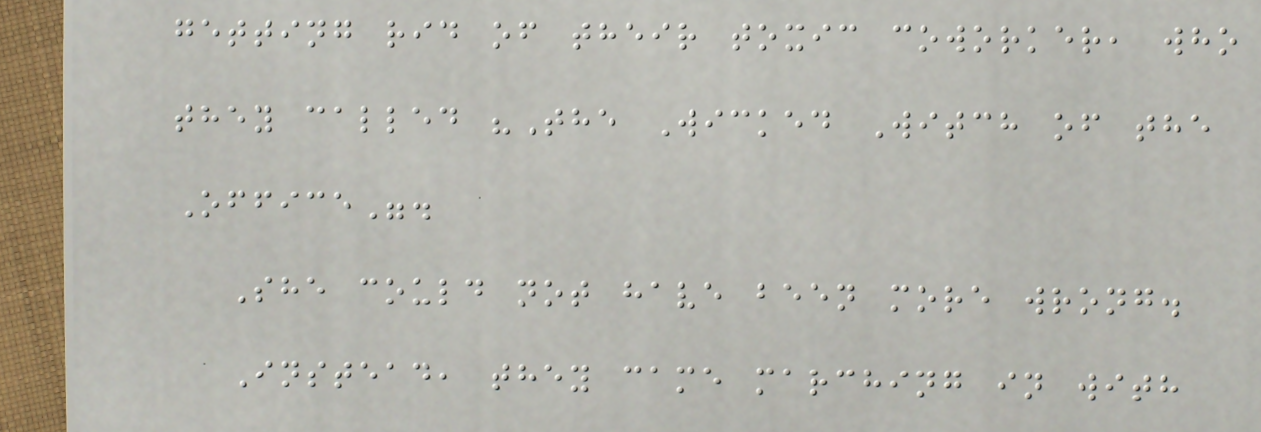getting rid of their toxic coworker, who
they called "The Wicked Witch of the
Office".
She could not have been more wrong.
Instead, they came marching in with
